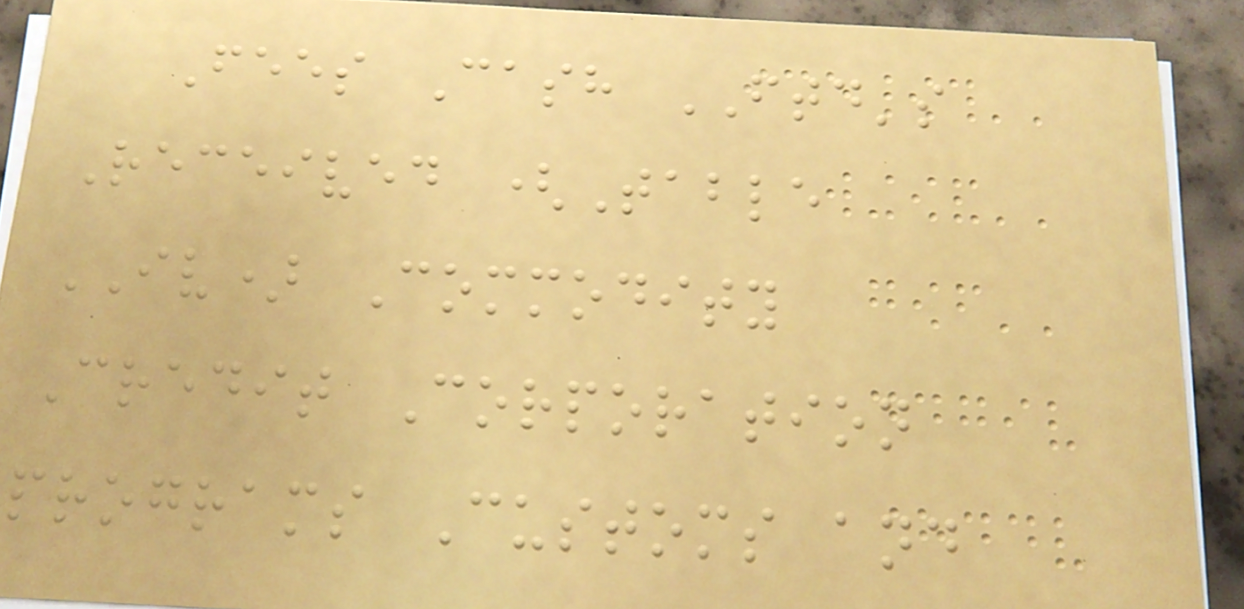Fees Cash FTD's
Received (Table
IV) Commodity
Credit Corporation
programs Customs and
